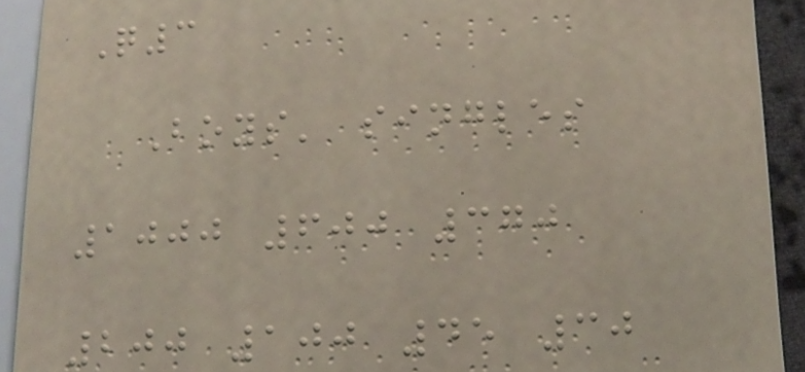Q3
Boys' singles
1000 600 370
200 100 45 30
